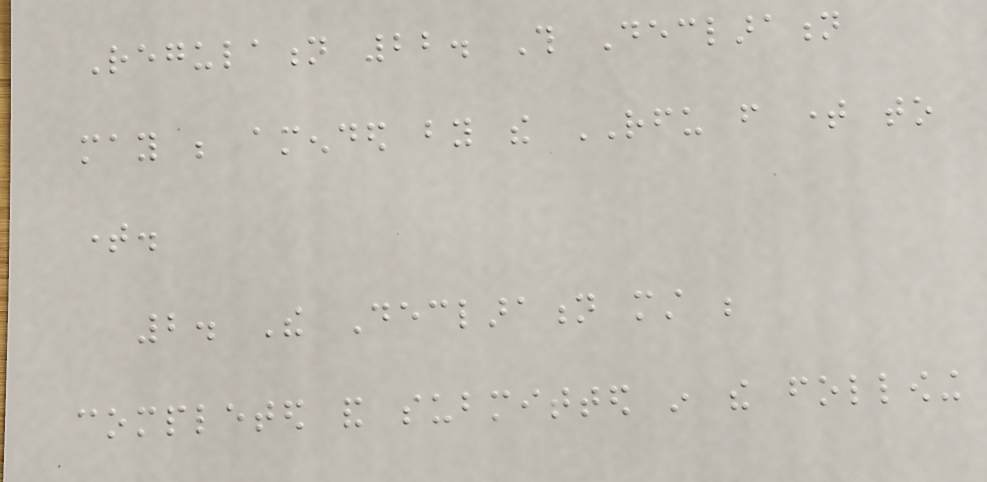Regulation 22. This Declaration
may be amended by the RFU from time to
time.
2. The Declaration must be
completed and submitted in the following
